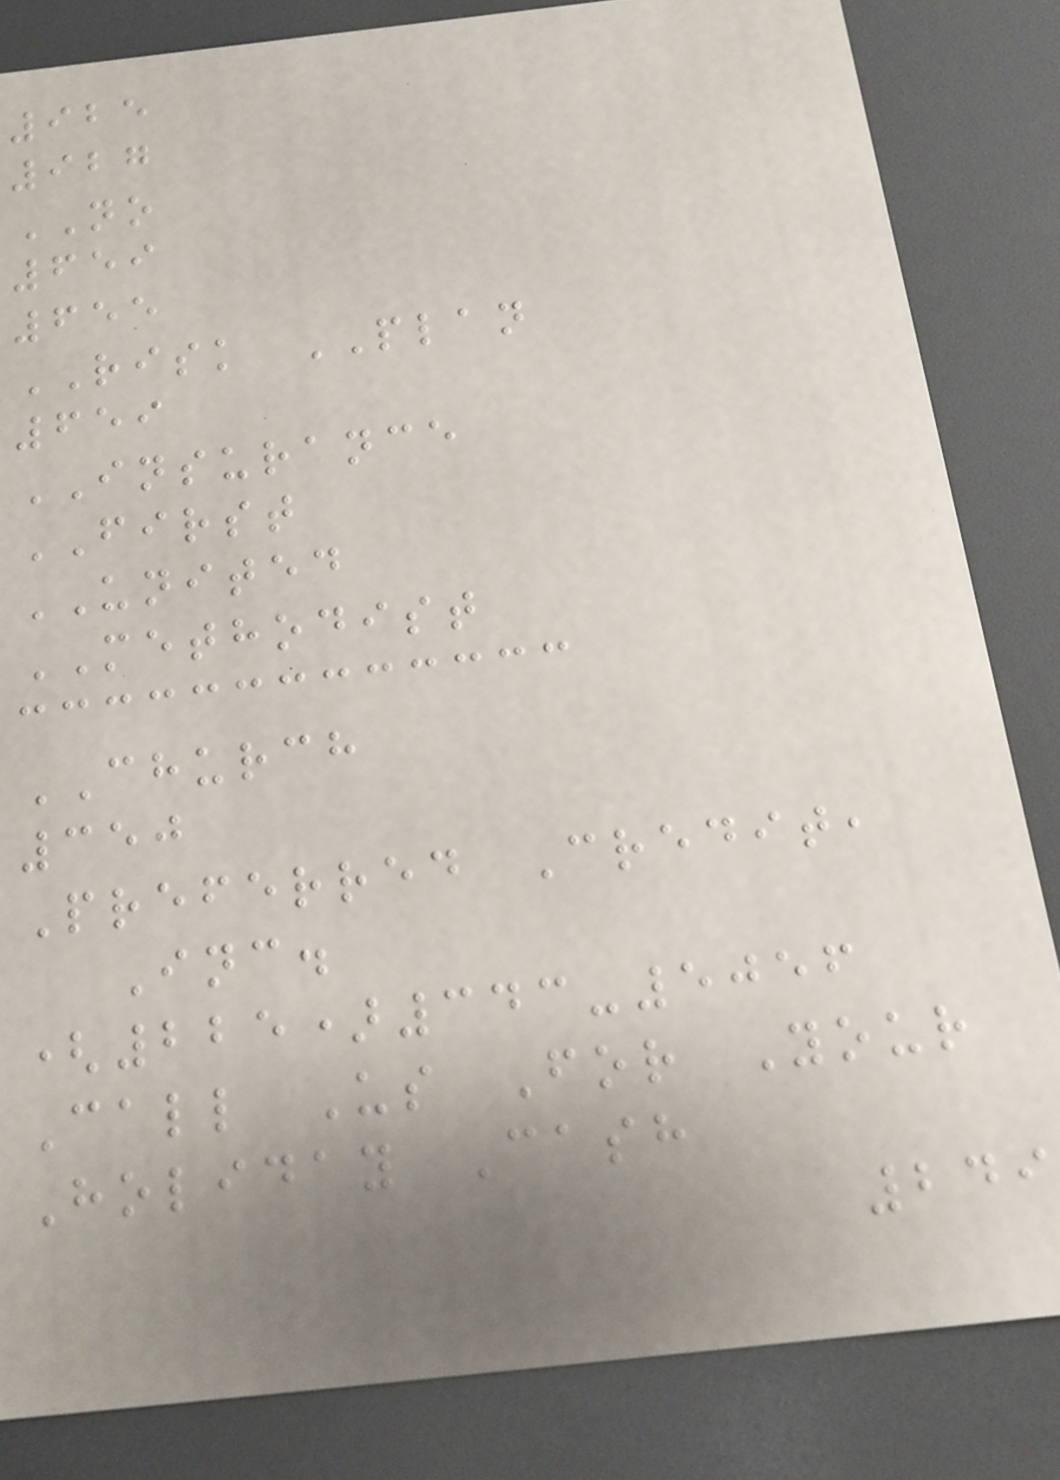925
927
NO
659
655
RISK PLAN
659
INSURANCE
FIRST
UNITED
METHODIST
CHURCH
350
Preferred Credit,
Inc.
(225)343-5056
Call Us For Your
Holiday Cash
249
